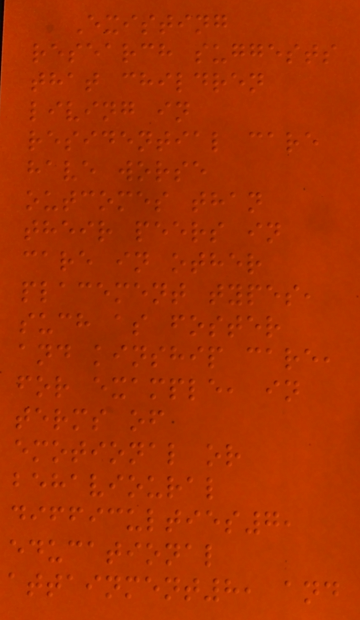Existing
research suggests
that children
living in
residential care
have worse
outcomes than
their peers in
care in other
placement types,
such as foster
and kinship care,
for example, in
terms of
emotional or
behavioural
difficulties7,
educational
attainment8, and
